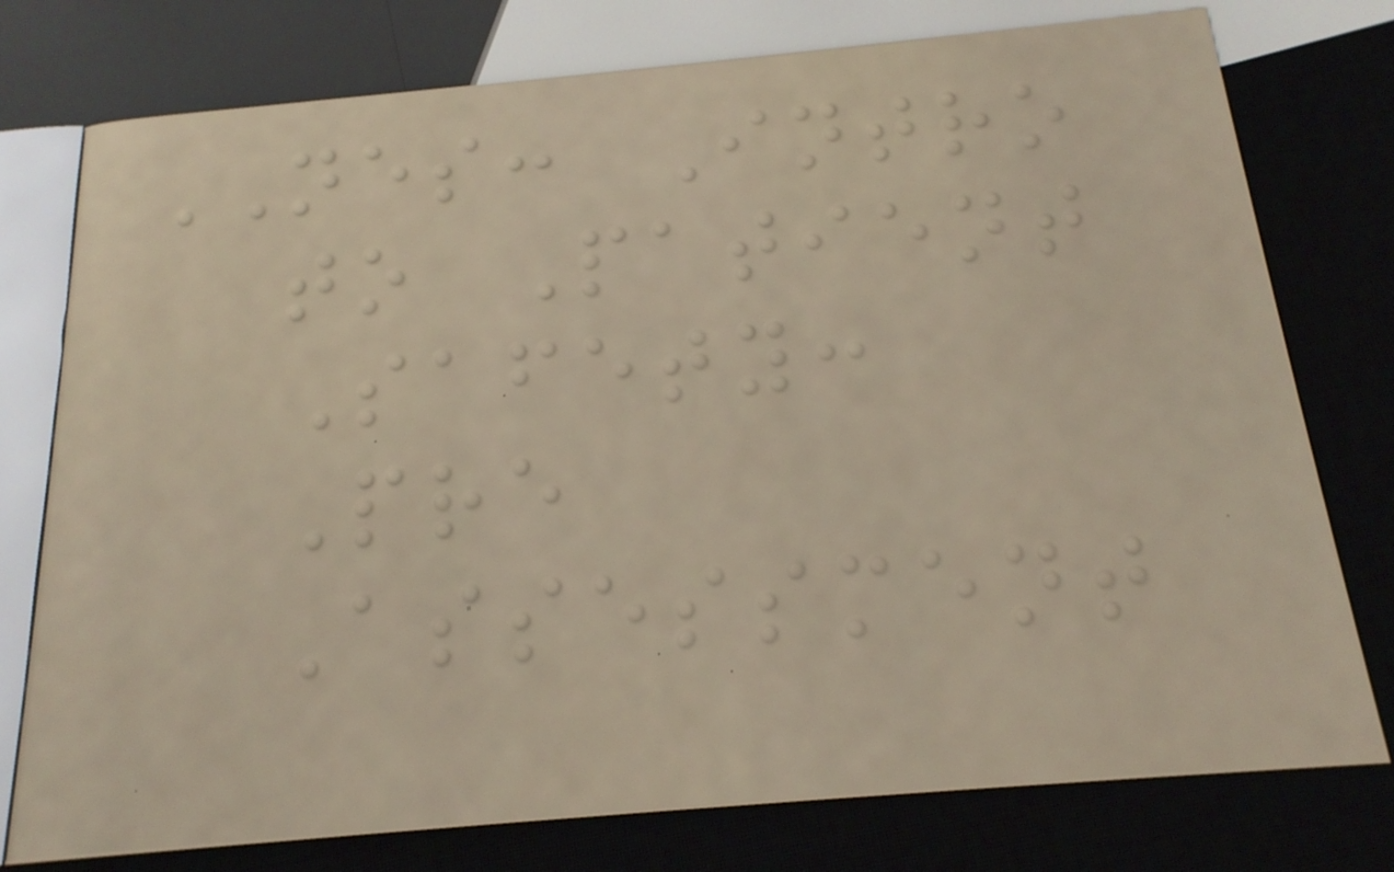NES: Intro
to Patient
Safety:
Pre
Assessment
